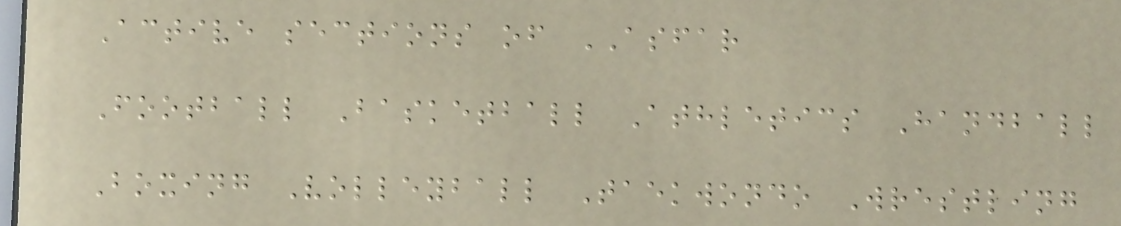Active sections of ASFAR
Football Basketball Athletics Handball
Boxing Volleyball Taekwondo Wrestling
